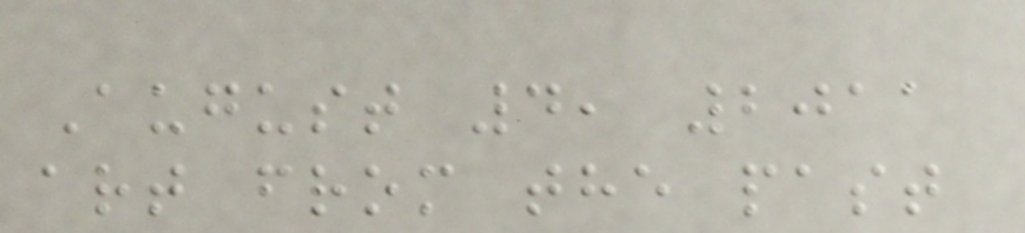August 4, 2011
art from the past
